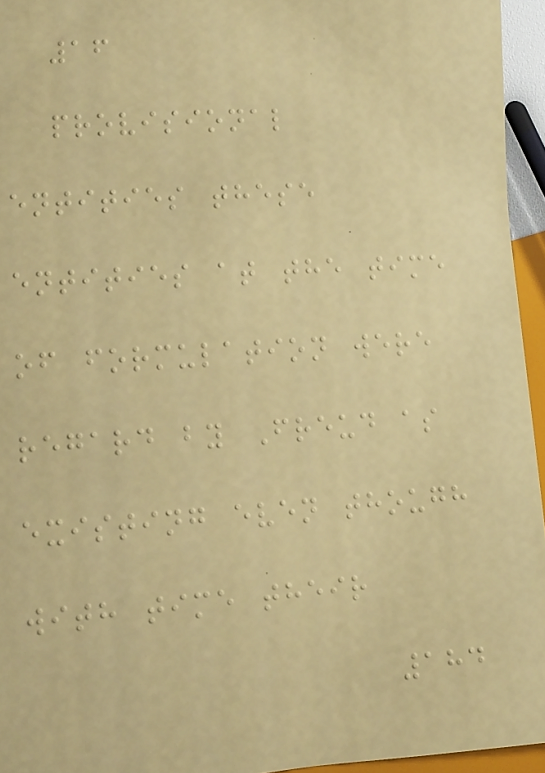16
provisional
entities these
entities at the time
of formulation were
regard by Freud as
existing even though
with time their
184
